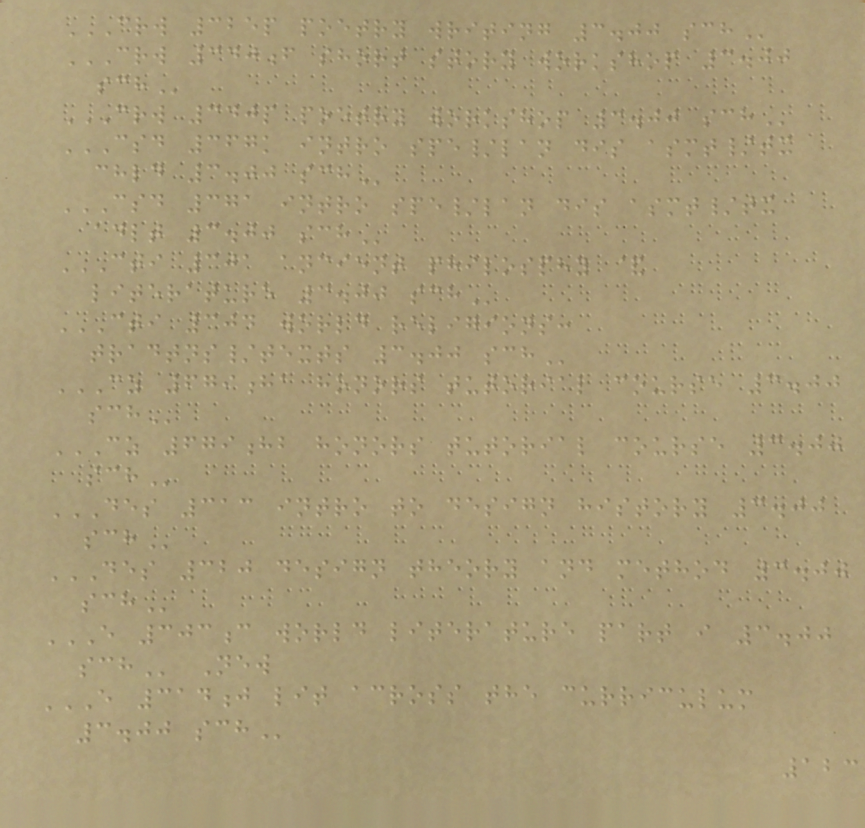CRW 325P POETRY WRITING 3.00 SCH
CRW 340F SHORT STORY WORKSHOP 3.00
SCH
CRW 340P POETRY WORKSHOP 3.00 SCH
CSD 367K INTRO SPE/LAN DIS ASMT/TX
CHLD 3.00 SCH
CSD 371 INTRO SPE/LAN DIS ASMT/TX
ADLT 3.00 SCH
CTI 301 ANCIENT PHILOSPHY &
LITERATURE 3.00 SCH
CTI 304 WORLD RELIGIONS:
TRADTNS/TEXTS 3.00 SCH
CZ 679HA HONORS TUTORIAL COURSE 3.00
SCH
CZ 679HB HONORS TUTORIAL COURSE 3.00
SCH
DES 313 INTRO TO DESIGN HISTORY 3.00
SCH
DES 320 DESIGN THEORY AND METHOD 3.00
SCH
E 303C WORLD LITERATURE PART I 3.00
SCH New
E 314J LIT ACROSS THE CURRICULUM
3.00 SCH
123
